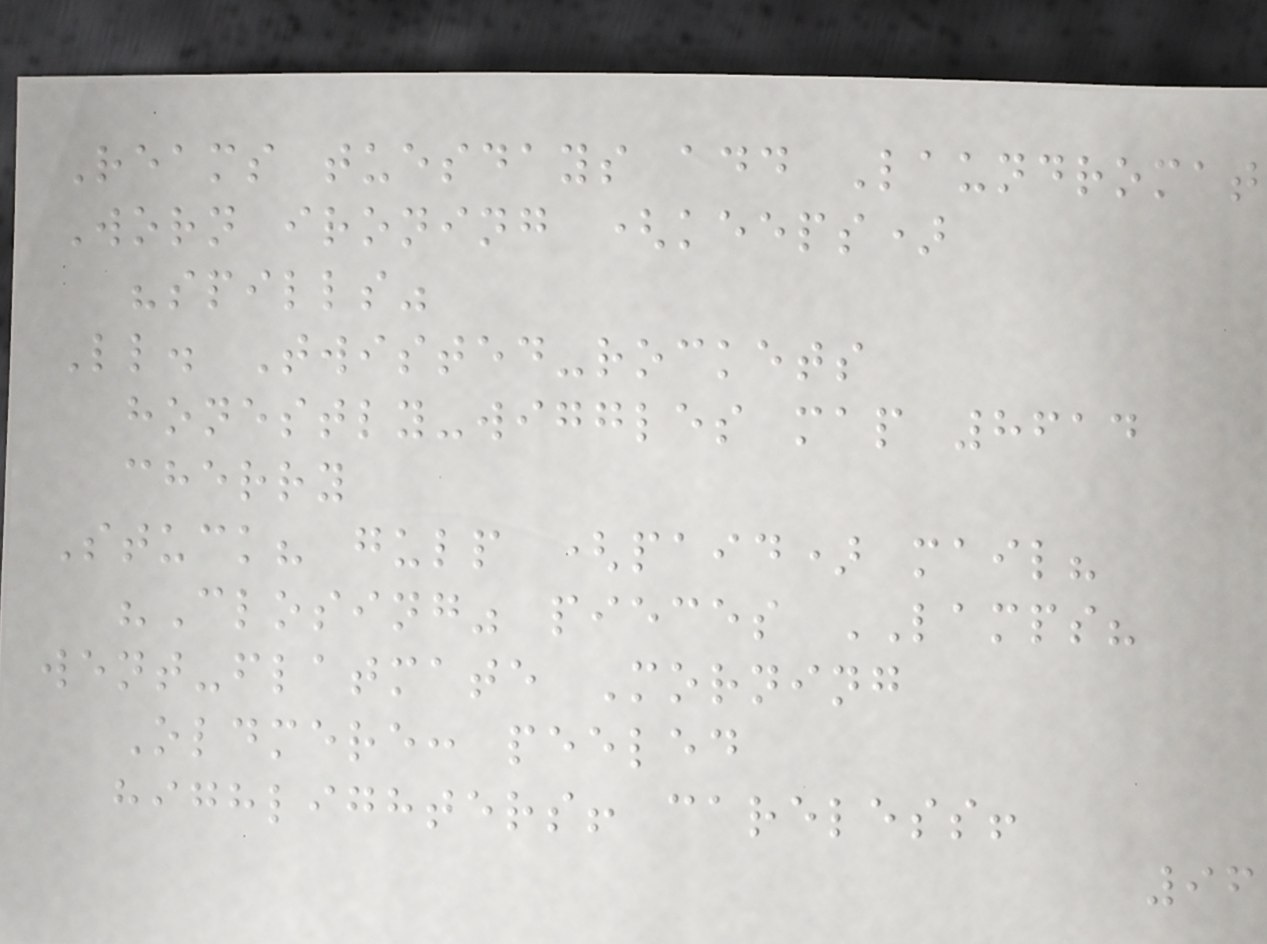Reams tuesdays add Laundromat
Worn ironing (keeps)
"spills"
Ll. Twisted-rockets
honestly-wiggles map 8614
cherry
Stuck? gulp (paid) mail?
"Closing" pieces LAMPS?
went-flatmate Morning
Oldmere: peeled
highlighters! careless!
96
